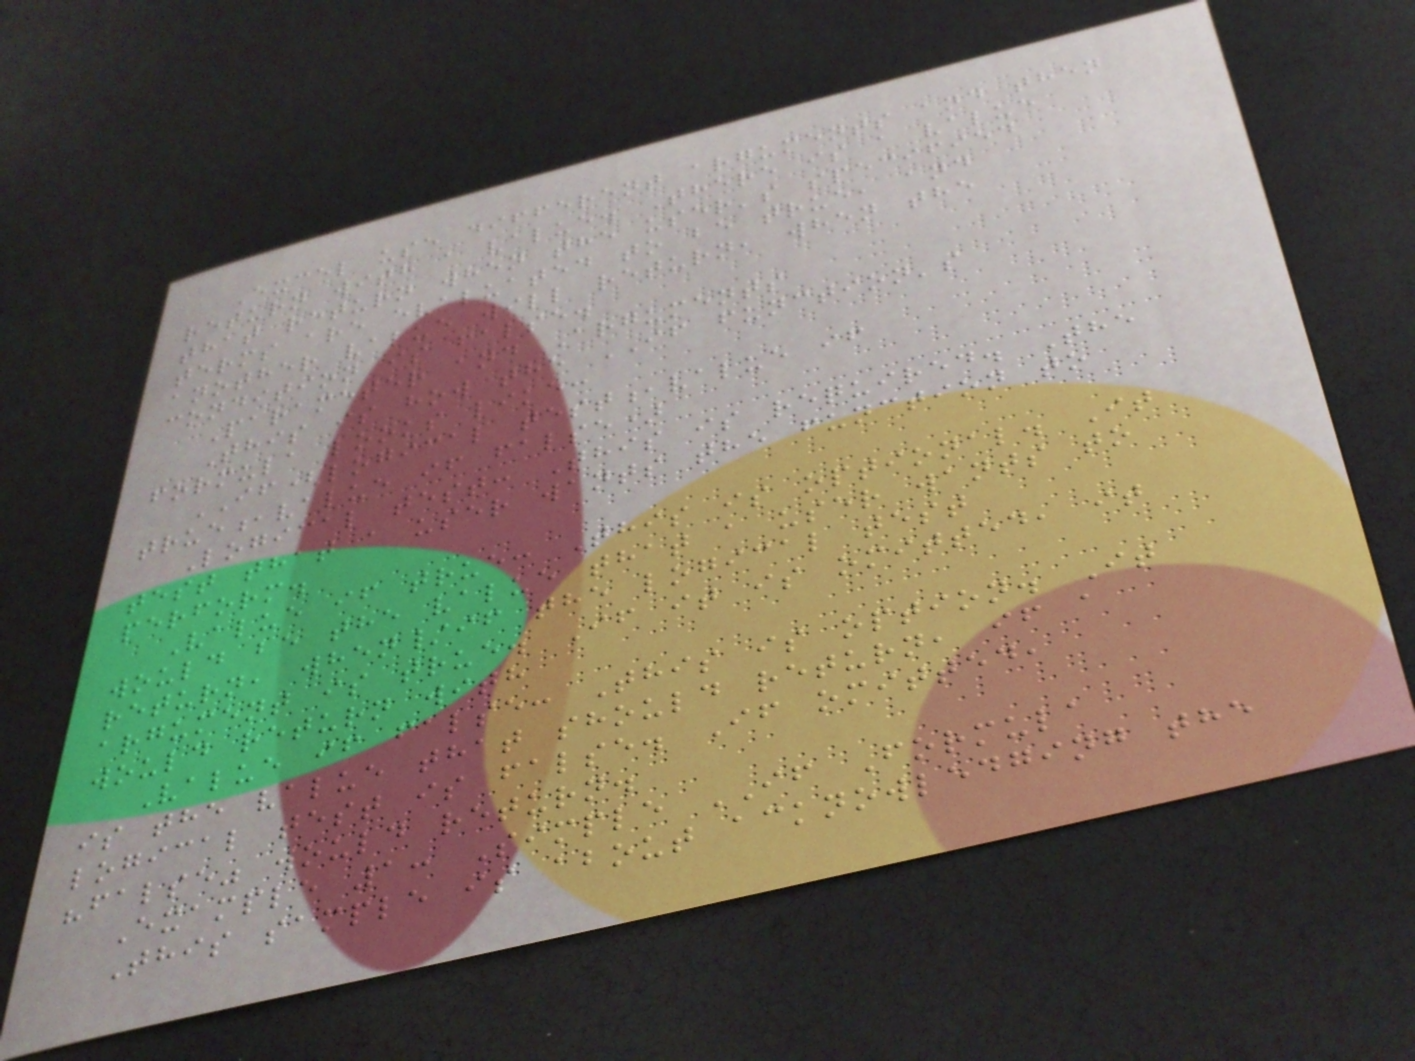Excel use different arguments and then
return with a value. There is a value
that return when the user's specified
terms are evaluated to be true, and
another value will return, when the
condition is false.
Parameter and Arguments
This is how the IF function's
formula looks like:
IF(logical test,value if
true,value if false)
Logical test: This is required. The
test that a user wants the function to
perform.
Value if true: This is optional. It
would be the value that a user wants to
return, when/if the logical test
argument is true. If it is omitted, it
would return with
Value if false: This is option. It
is the value that should return, if a
logical test is false. If omitted,
"false" would return.
Example 1: Simple IF Formula
This sample is about acknowledging the
